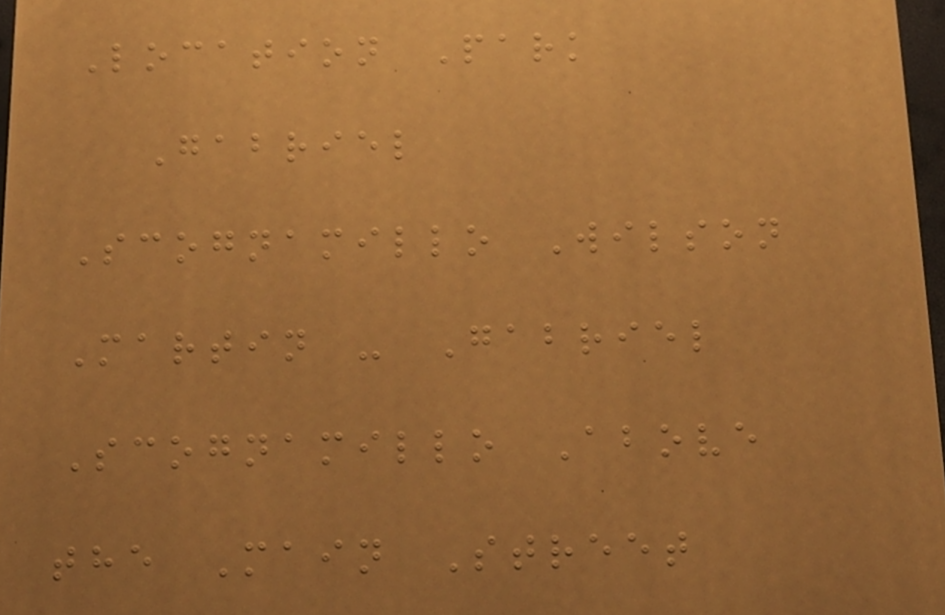Location Park
Gabriel
Scognamillo Wilson
Martin - Gabriel
Scognamillo Above
the Main Street
